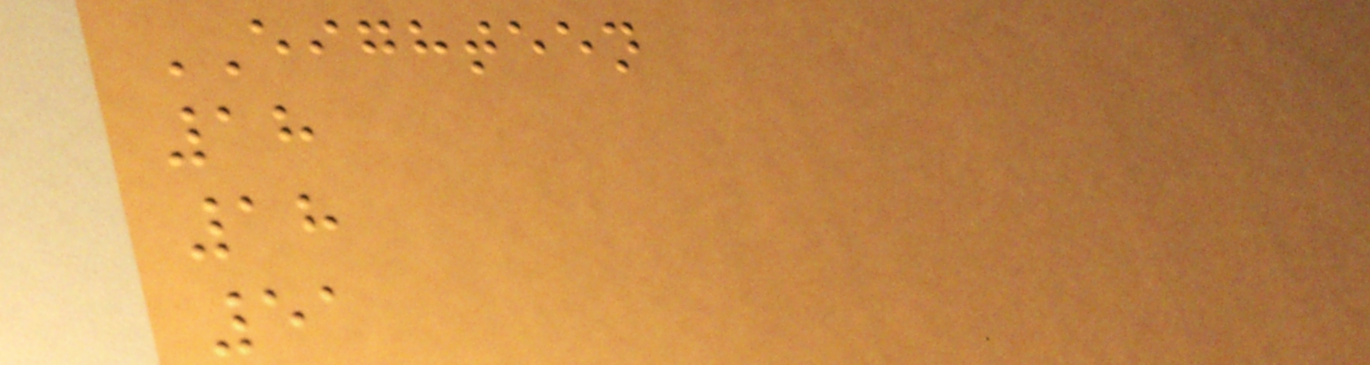EIGHTEEN
18
18
51
